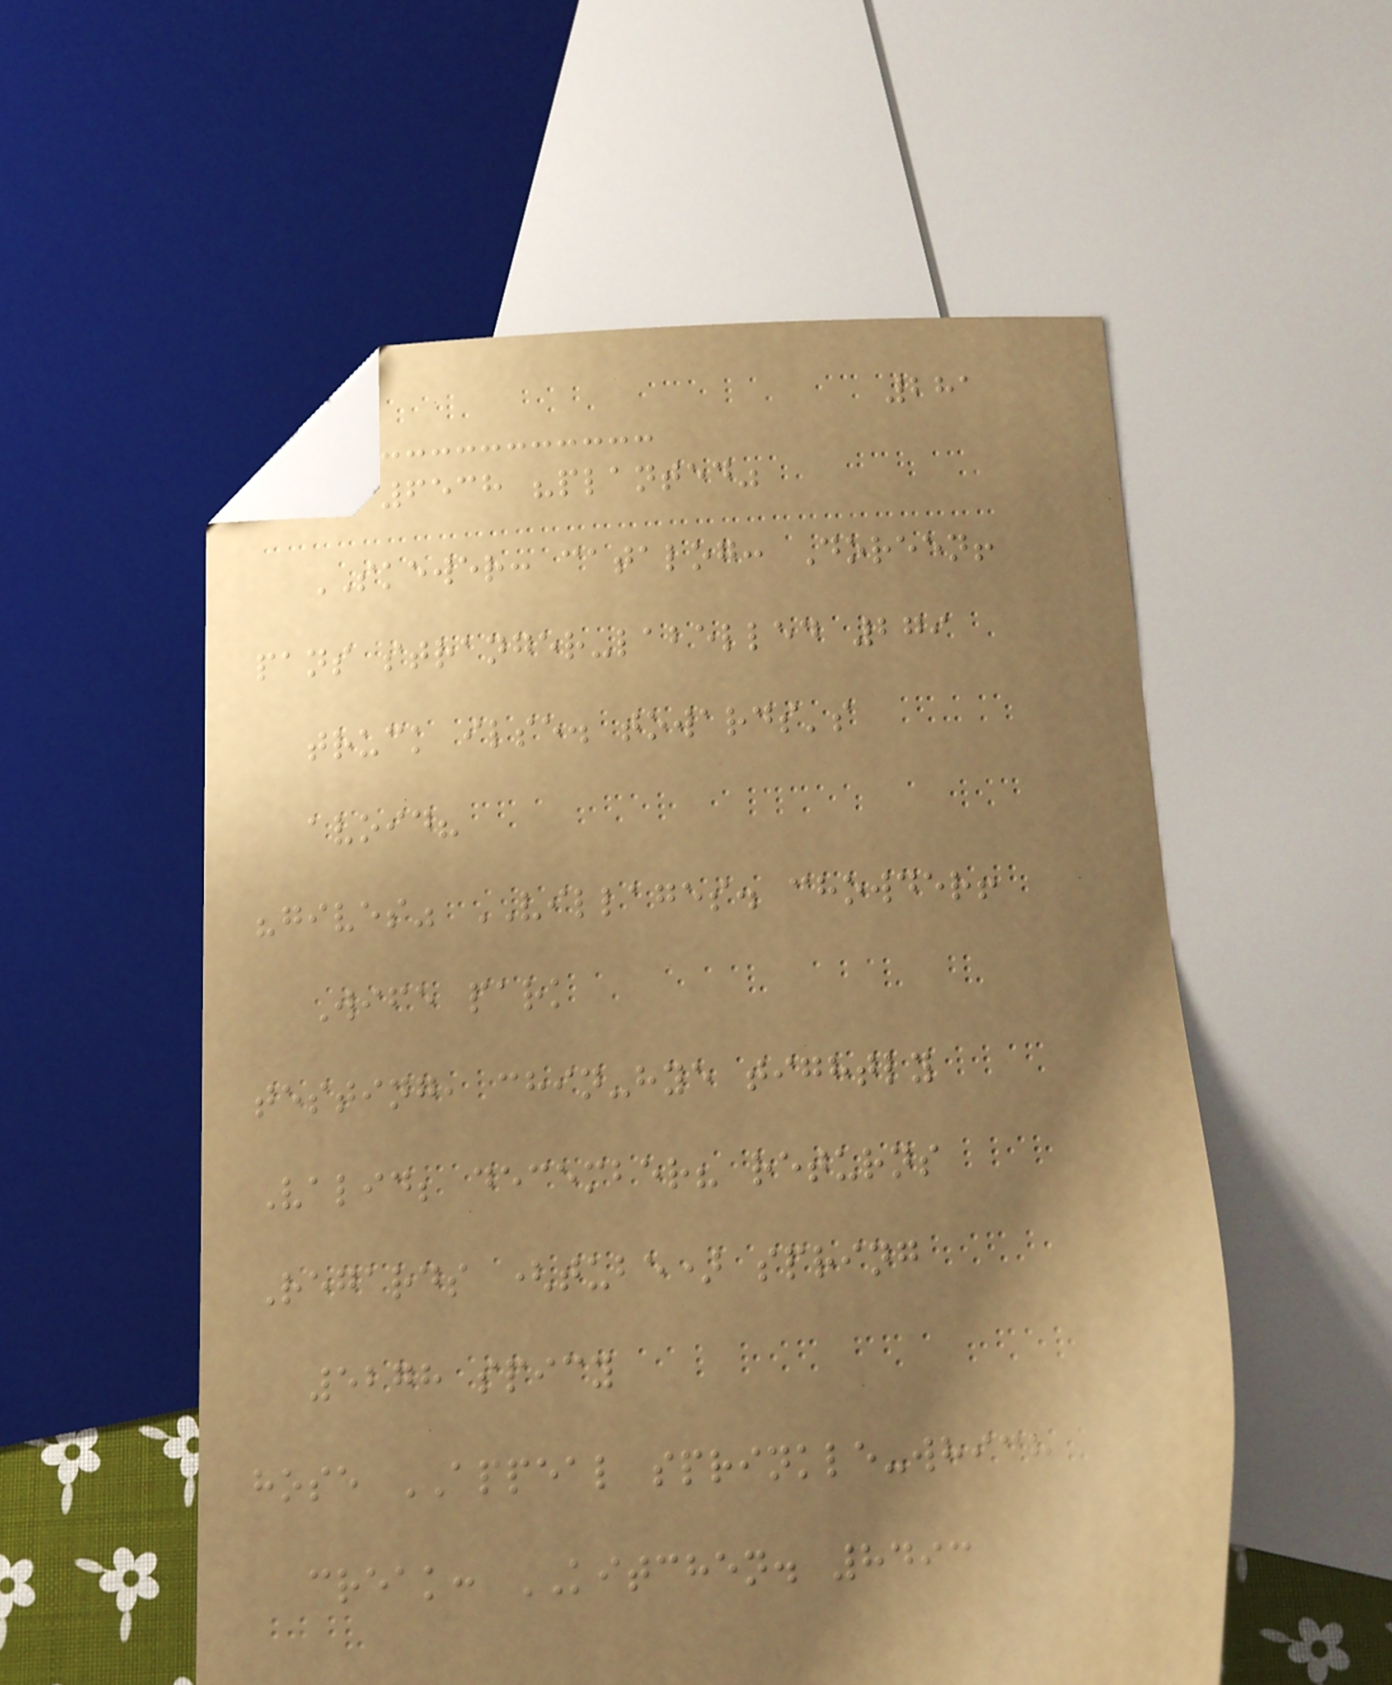281
245 6538 "planted"
SKEWER: catalog: Doreen!
pans stranger-labelled 279
truck ilse. towards's
avoid?
"gives" VILLAGES. chowder!
Wife park
testing, chin-hye tightly
Valid; december? returns
Regards (tube) spring
5278 spicy
hose APPEAL sprinkle-which
creak: KITCHEN. 8493
